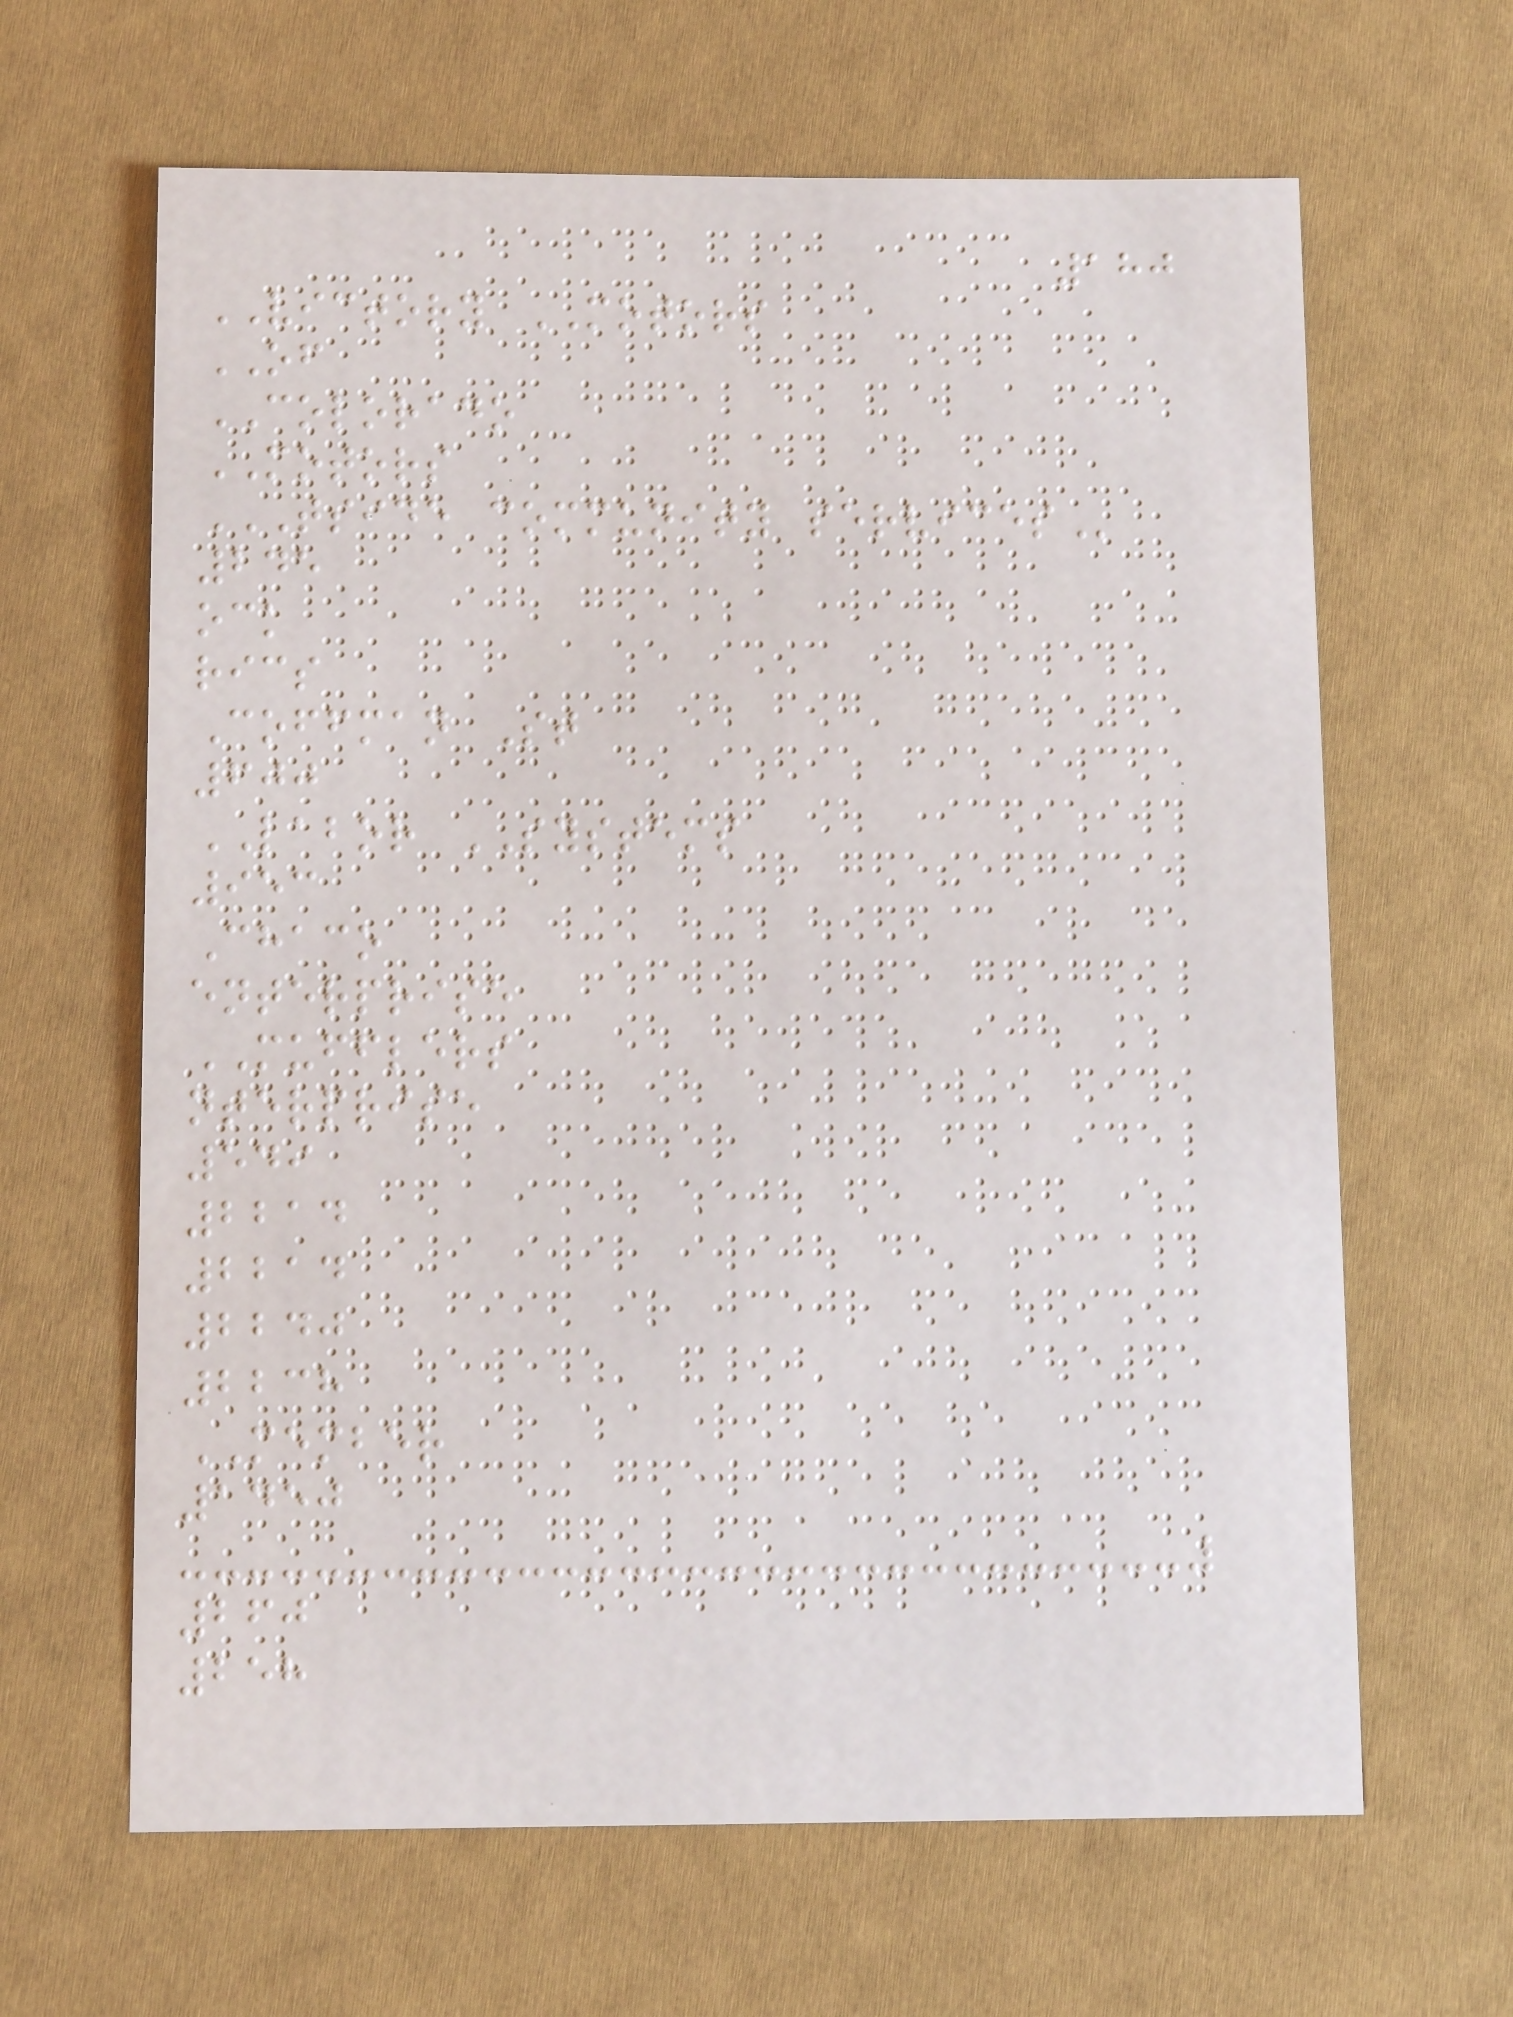180
VICTORY MOTORS
OF
COLORADO
MOTORS
TSIDE COMMUNITY SERVICES
245
ock
rics
Coffman St
600
LABOR SYSTEMS
953
Chaco
enterprise
MUFFLERS
nterprise
549
2214
2214
2240
2238
MEMBER
1450
260
258
